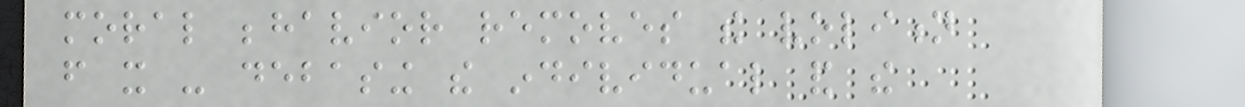moral behavior removes the volition
from it - debasing the individual and the
